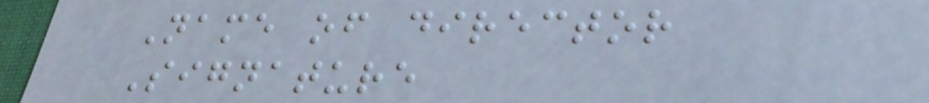Name of director
Signature
